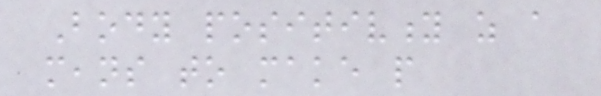Body positivity as a
means to make people
